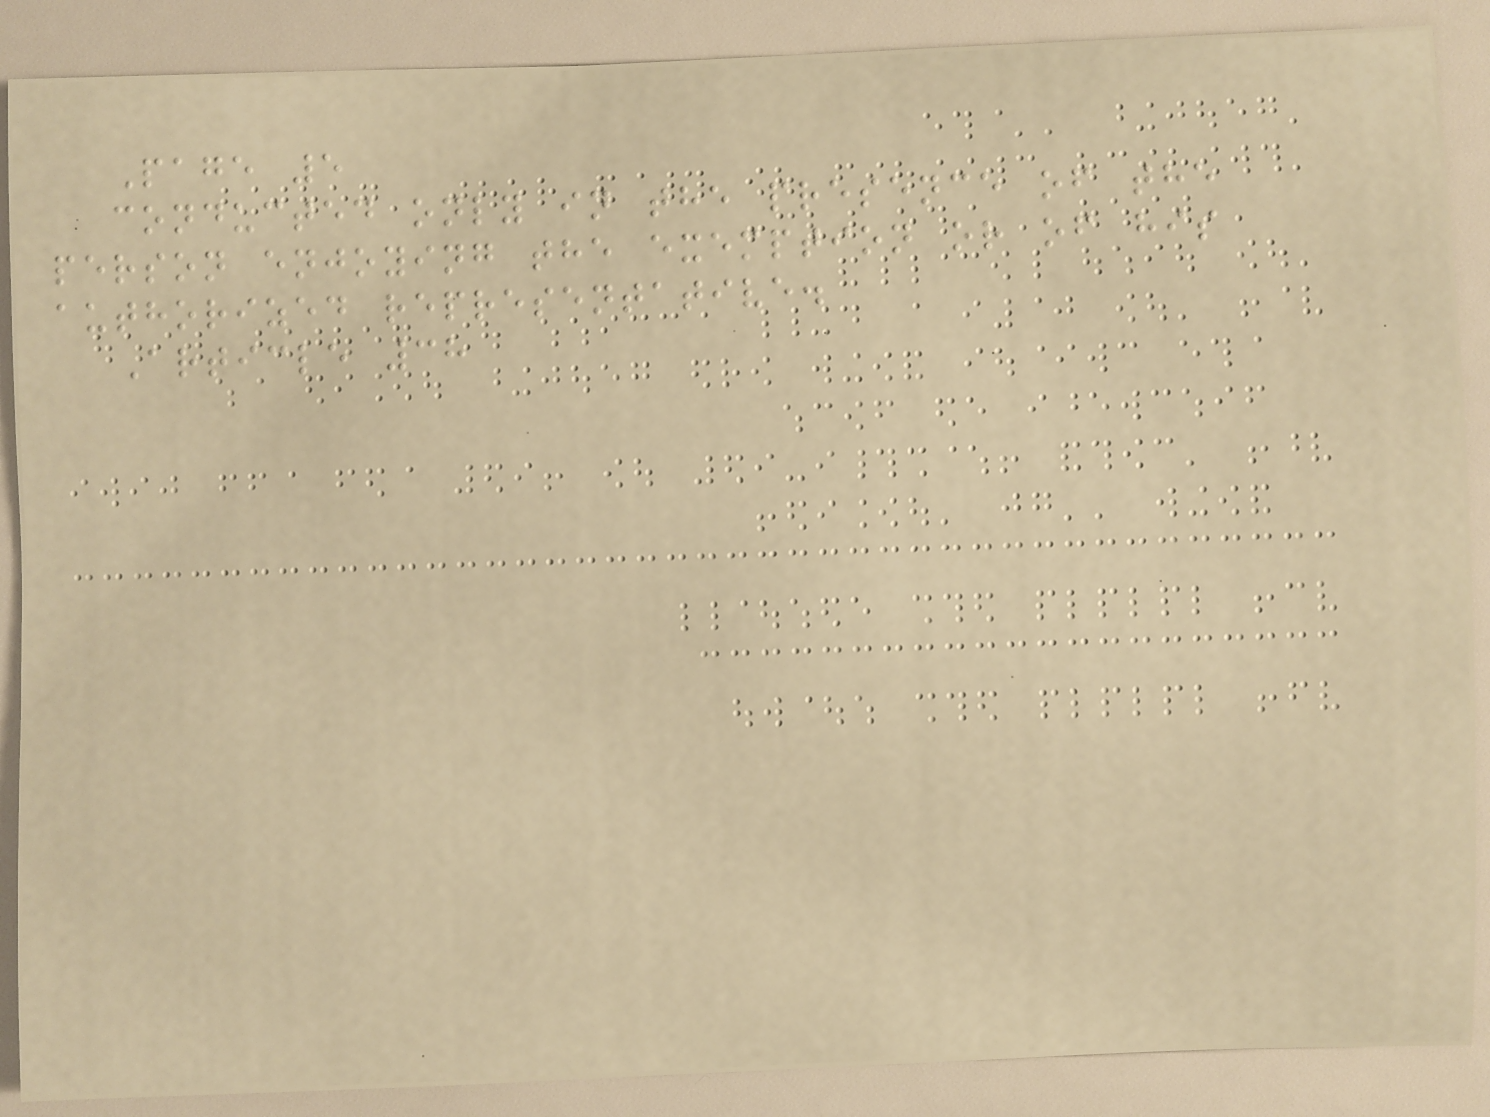Page 5
conducted only in the presence of the
person enjoying the exemption or of his
authorized representative.
Article 38
